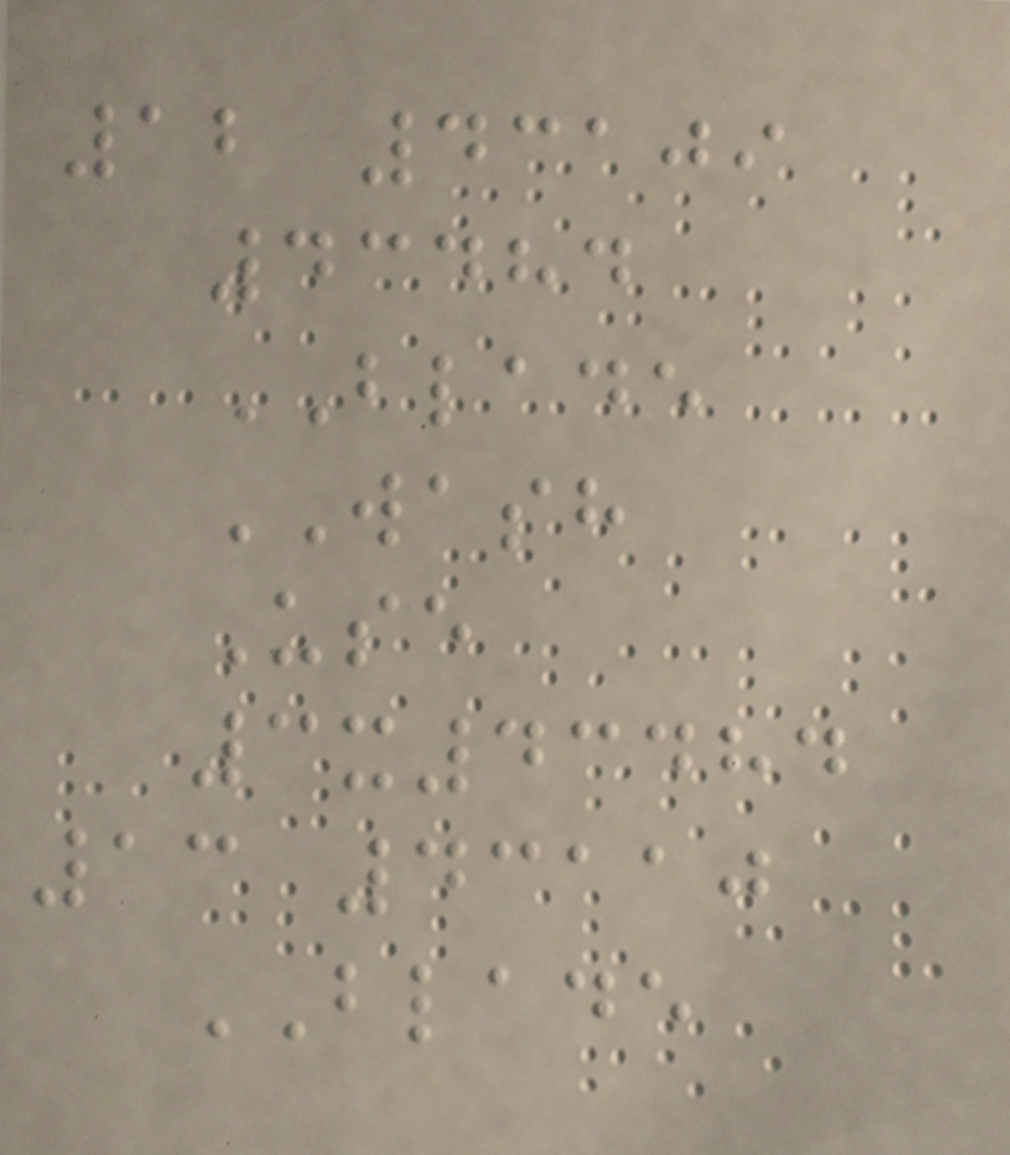12 43109
43484
BLADE
WASH
Use
3x43484
13 43110
BLADE
